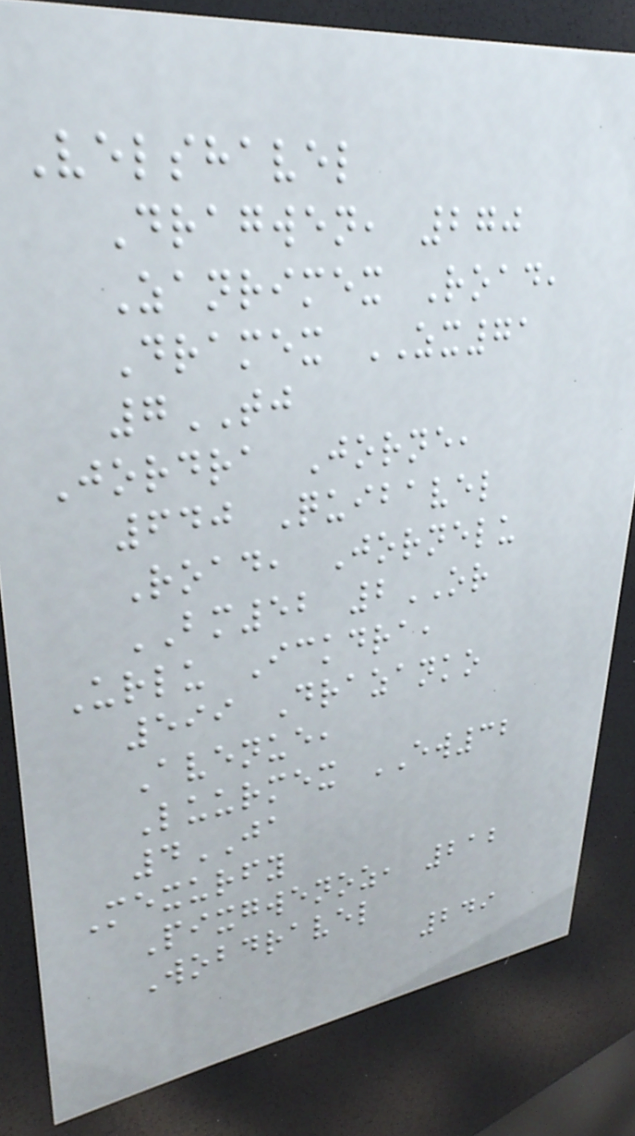Velshavel
Dragwen, 270
Zanrimex Road,
Dramex ZX71
7TJ
Jordra Jorne,
640 Quibavel
Road, Jornelu
BM52 2OR
Urlu Ickdra,
599 Drazanko
Avenue,
Luurmex EW32
4JA
Mexurfy
Pixgwenoz, 212
Wobdravel
249
